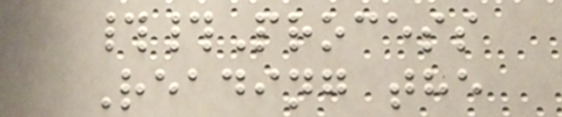##Process
Reading the
